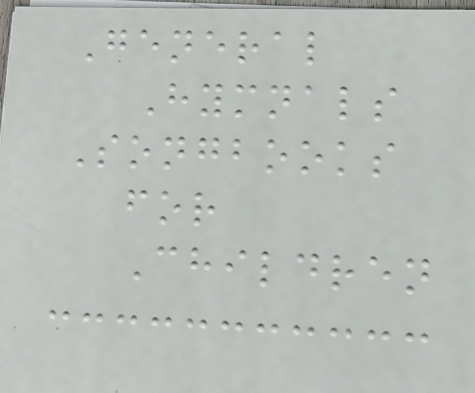General
Hymnals
Songbooks
for
Children
